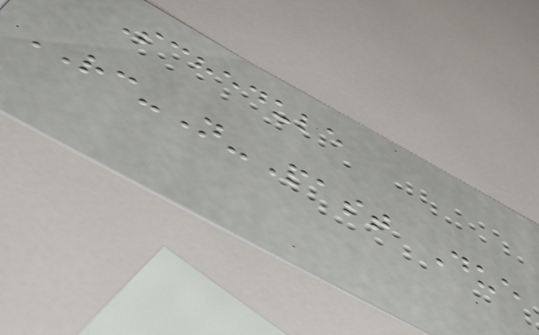Schedule
RC-N-Past Due
